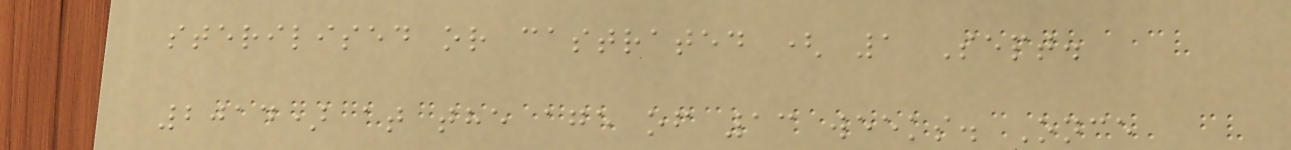sterilised or castrated ( 1 Sept.
2014) at the age of 13 weeks. Once
